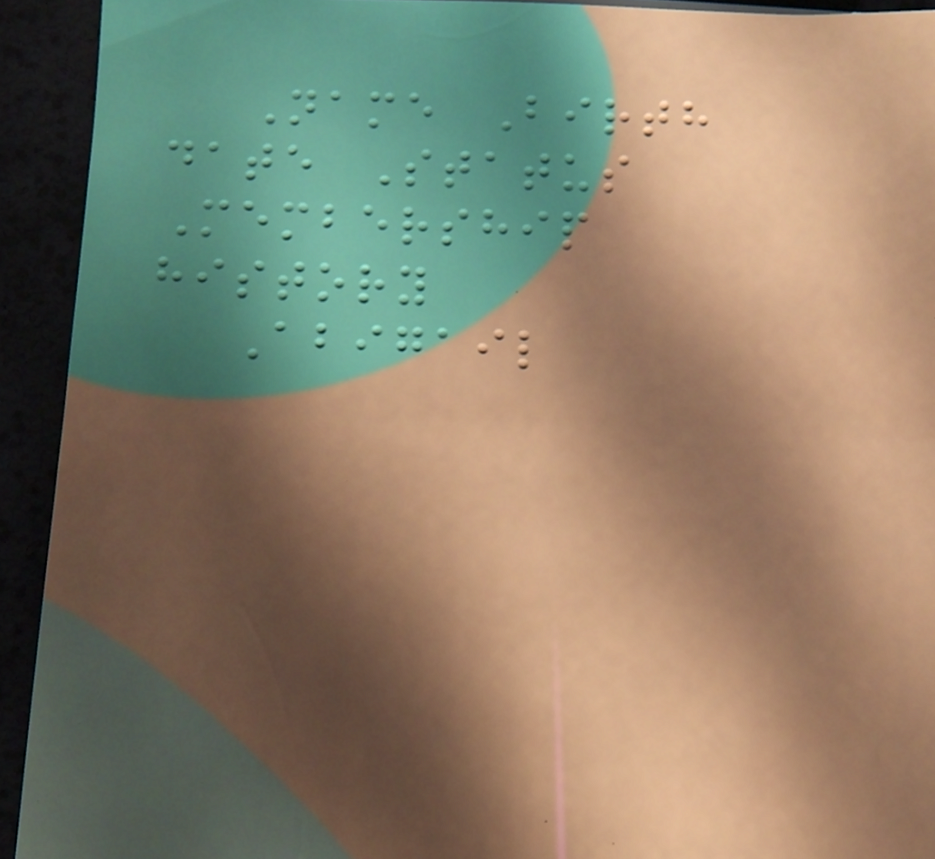Name Birth
date Status
Membership
history
Abigail
